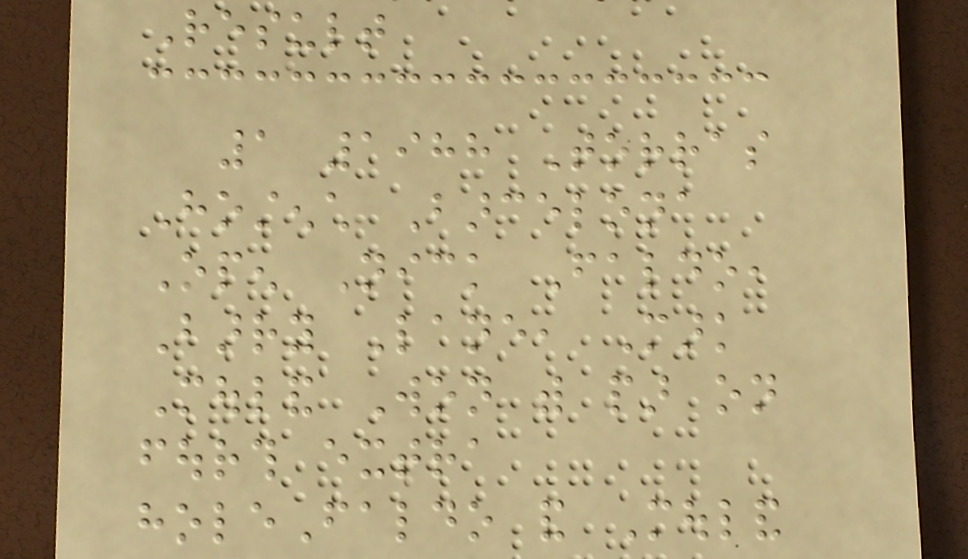Result
1 1988 Torras
Hostench Barcelona
Open Nick Faldo,
Barry Lane, Mark
Mouland Won with par on
fourth extra
holeFaldo and Mouland
